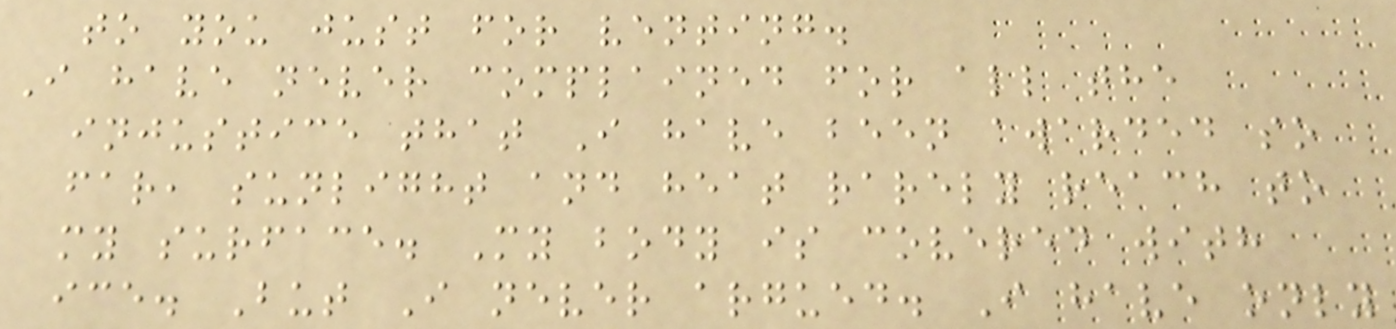to you just for venting.
I have never complained for all the
injustice that I have been awarded so
far, sunlight and heat rarely reach to
my surface. My body is covered with
ice. But I never argued. I have only
